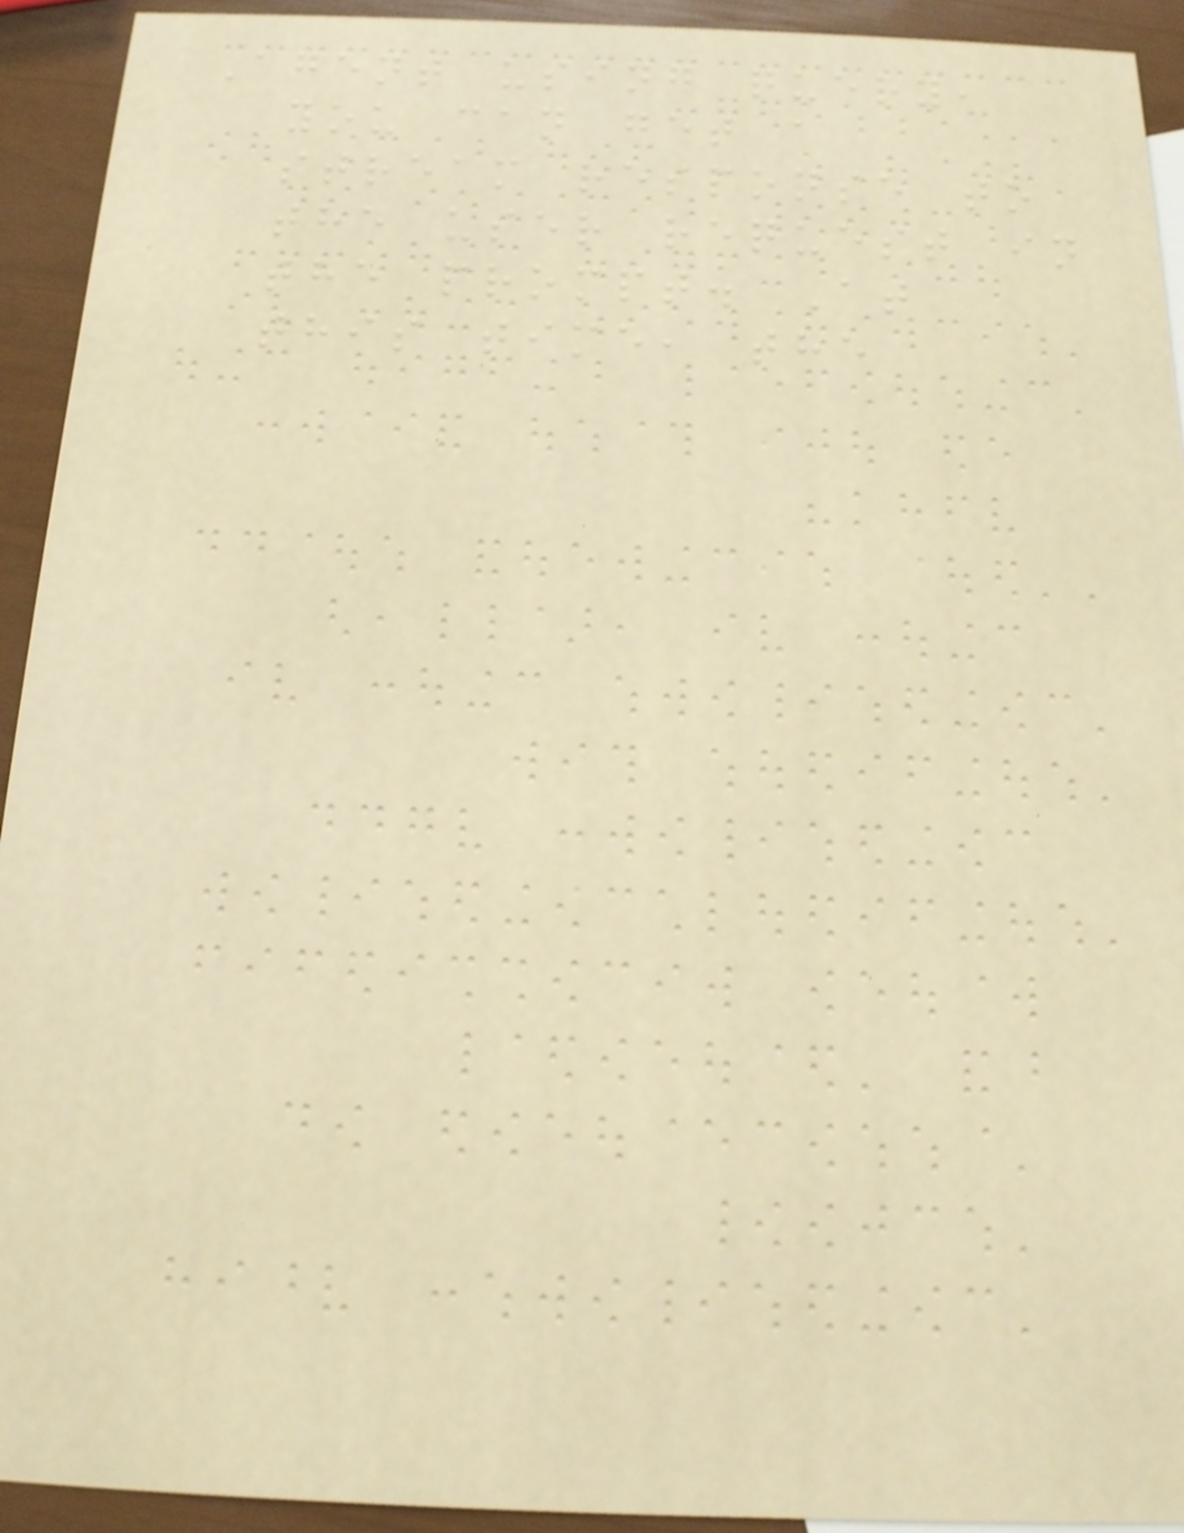Agent using query,
you can get a
stream response to
the user request in
the prompt. At
this time, the
